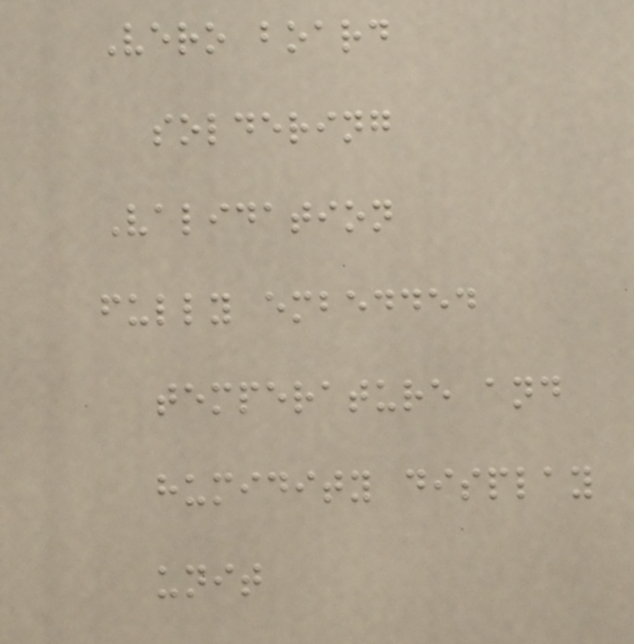Vero board
soldering
Validation
fully embedded
temperature and
humidity display
unit
